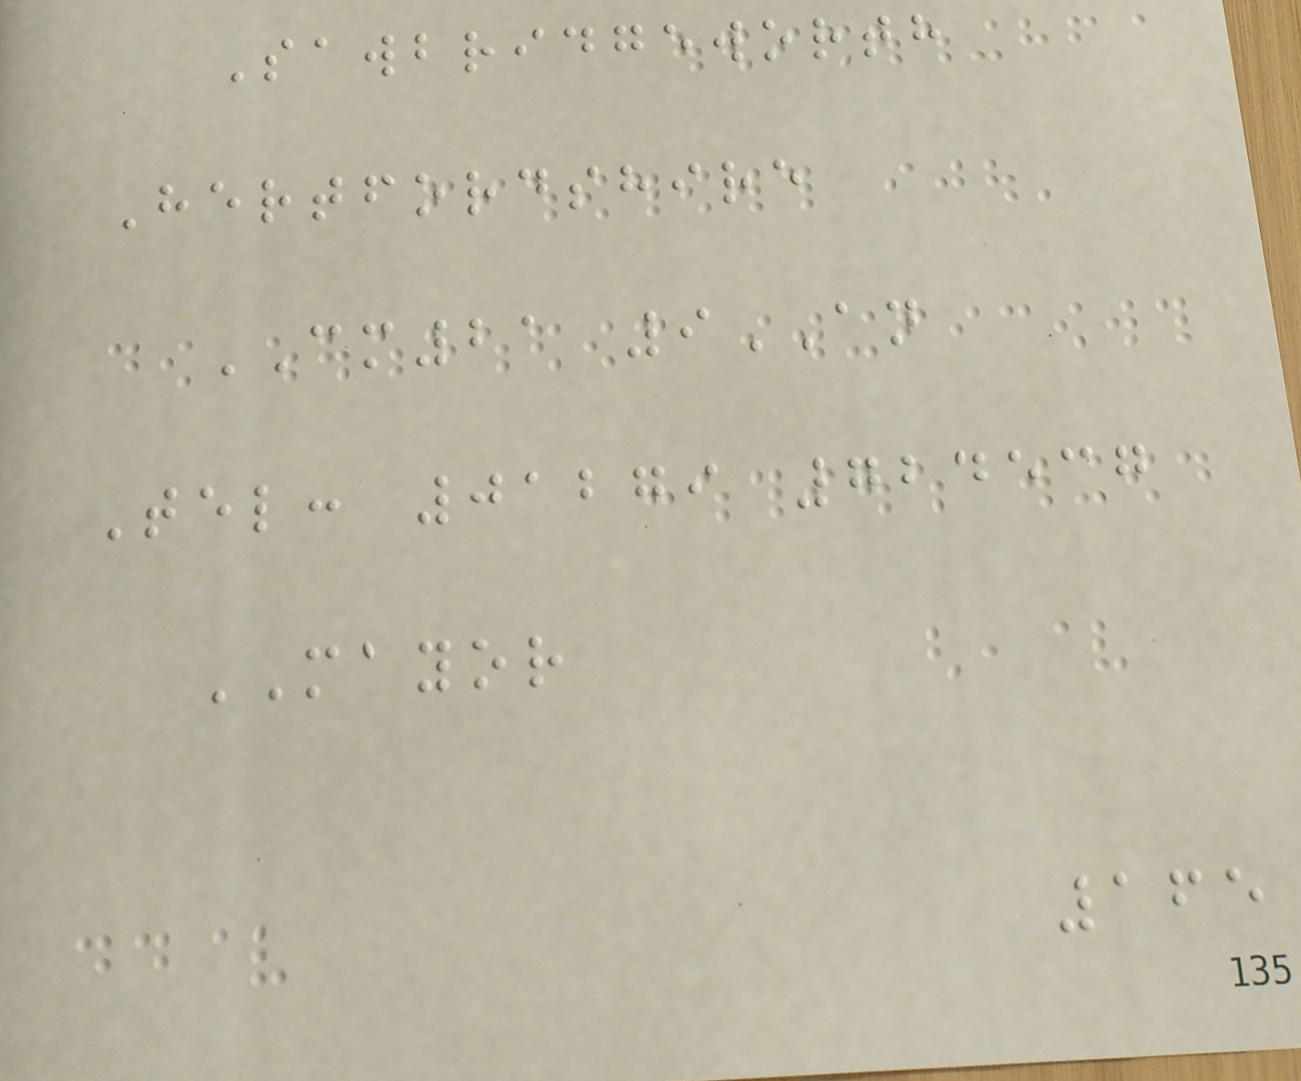Sawbridgeworth
Hertfordshire
CM21 9AN
Tel: 01279 724537
MAYOR
165
